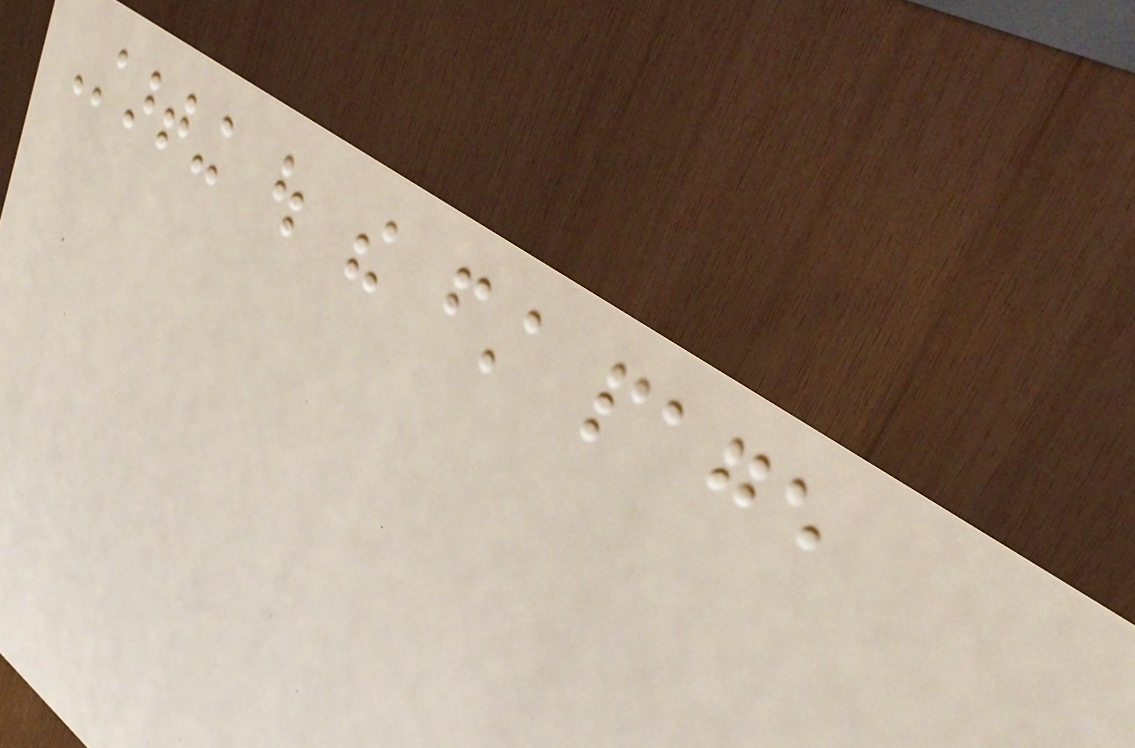Starting out the first page
